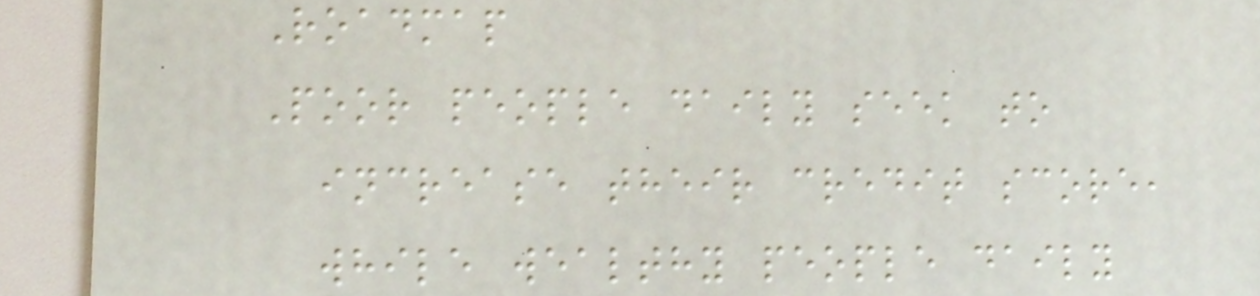Roadmap
Poor people daily seek to
increase their credit score,
while wealthy people daily
